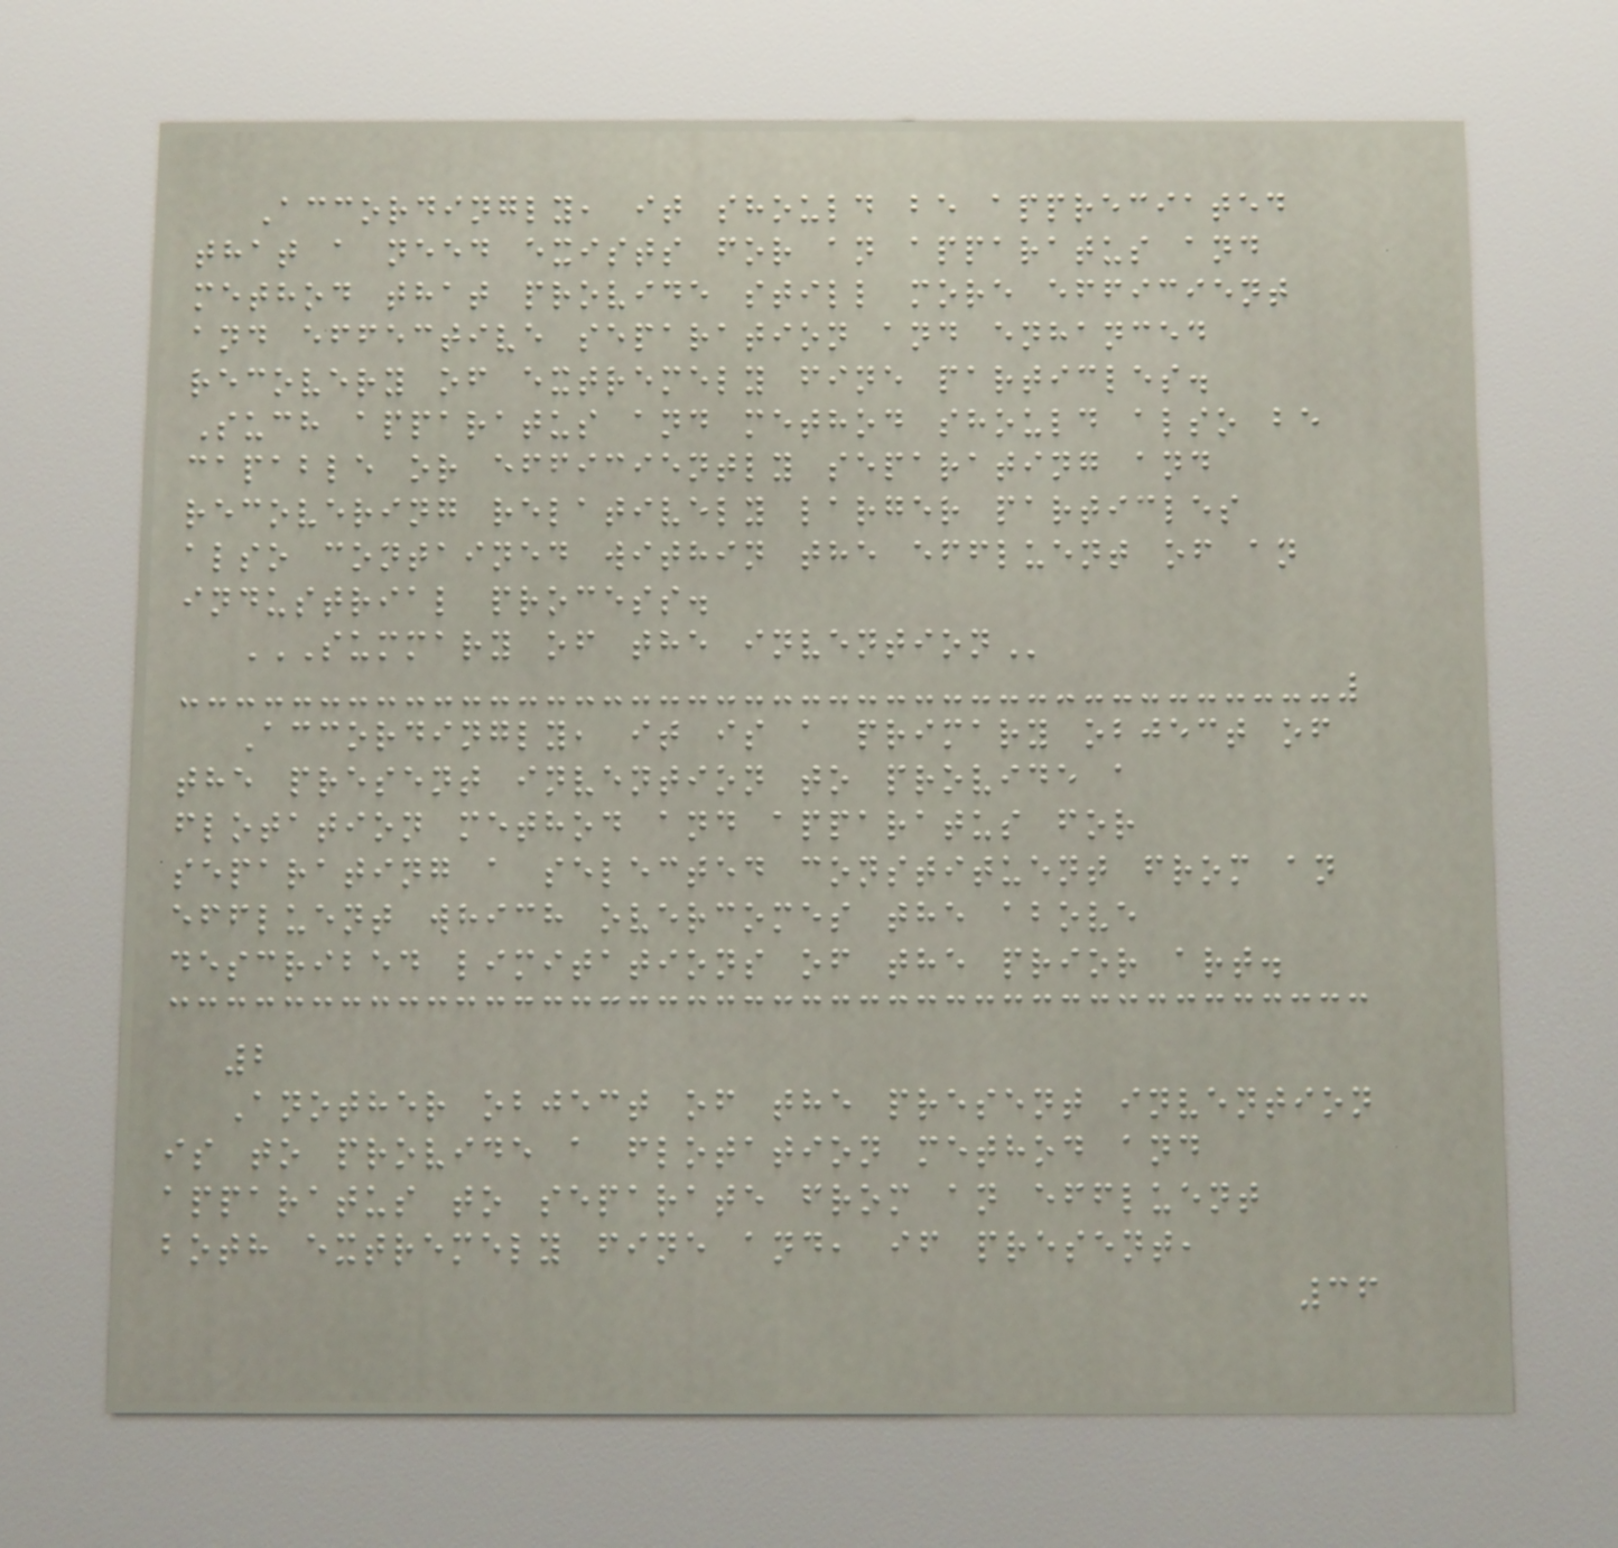Accordingly, it should be appreciated
that a need exists for an apparatus and
method that provide still more efficient
and effective separation and enhanced
recovery of extremely fine particles.
Such apparatus and method should also be
capable or efficiently separating and
recovering relatively larger particles
also contained within the effluent of an
industrial process.
SUMMARY OF THE INVENTION
Accordingly, it is a primary object of
the present invention to provide a
flotation method and apparatus for
separating a selected constituent from an
effluent which overcomes the above
described limitations of the prior art.
2
Another object of the present invention
is to provide a flotation method and
apparatus to separate from an effluent
both extremely fine and, if present,
36
